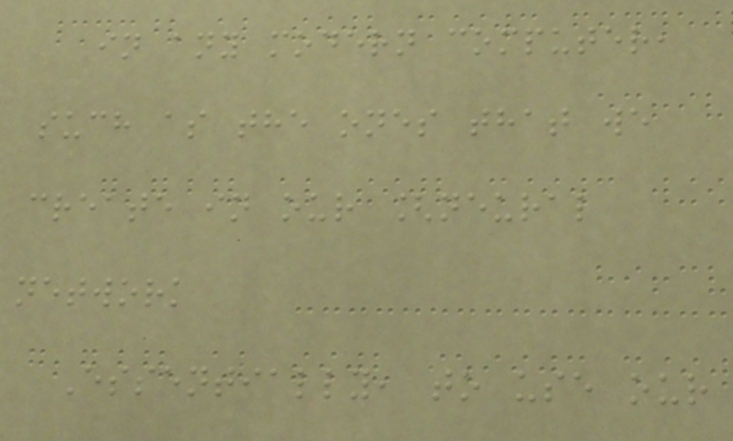in any modern computer,
such as the ones that we
create in our [neural
network
Essentially, to use our
